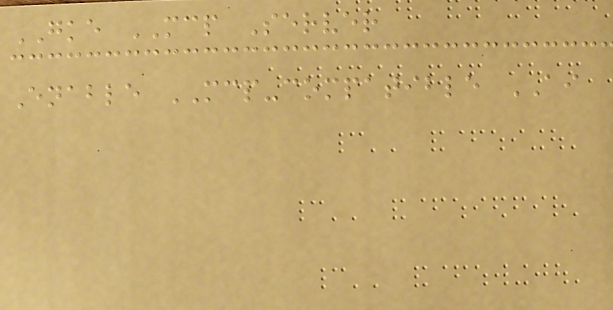GKE MCP Server
Enable MCP-compatible AI
